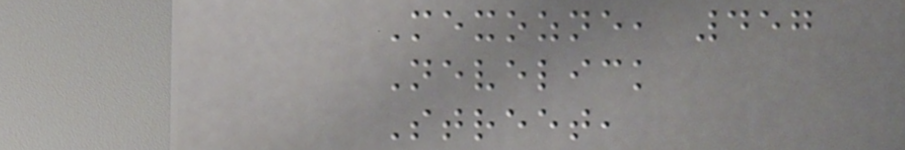Mexozne, 457
Nevelick
Street,
